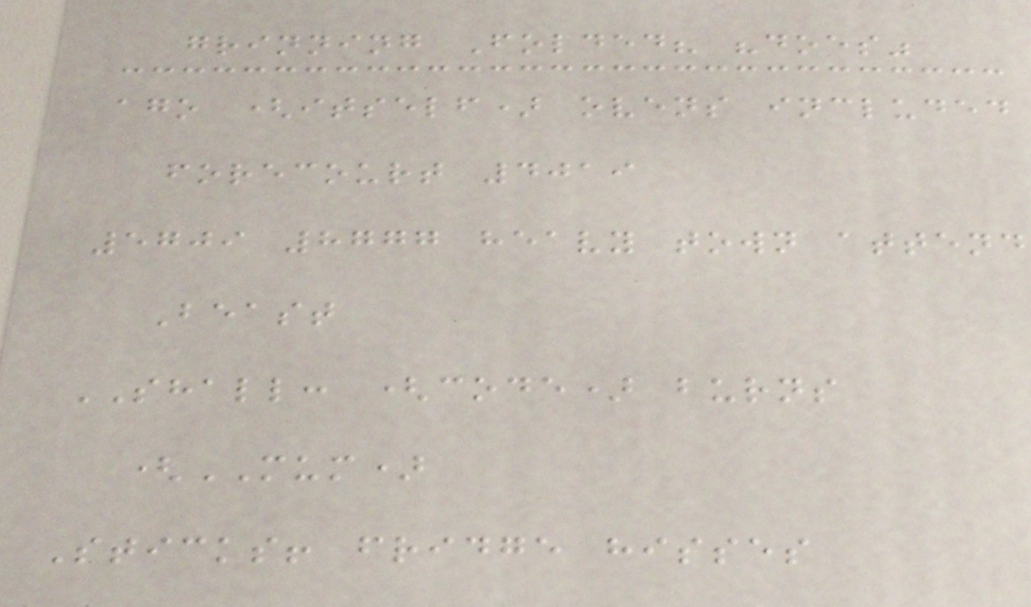grinning Folded? "does"
ago (itself) ovens included
forecourt 4019
5709 8777 heavy town attend
Beast
SHALL: (code) burns
(MUM)
Sticks! fridge hisses
